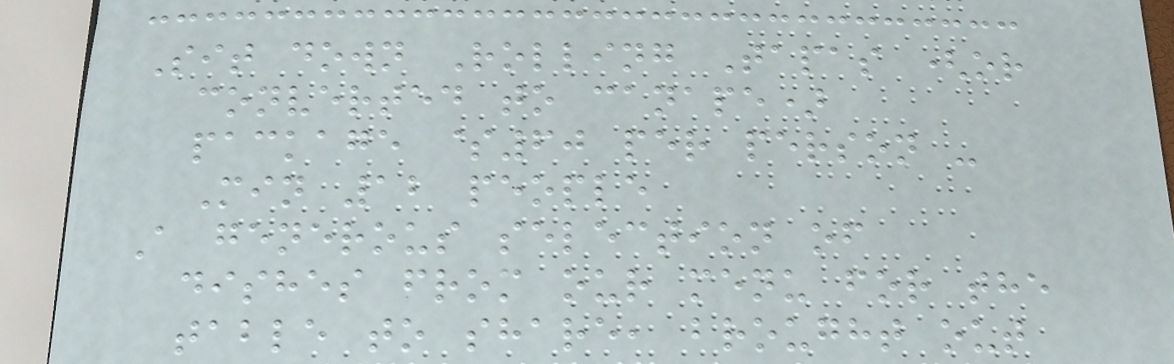Sit down Rolling Tapas (or
converted to canape)
package $60 per person -
Min 12 people
A generous selection of
dishes from our menu for the
table to share, brought out
